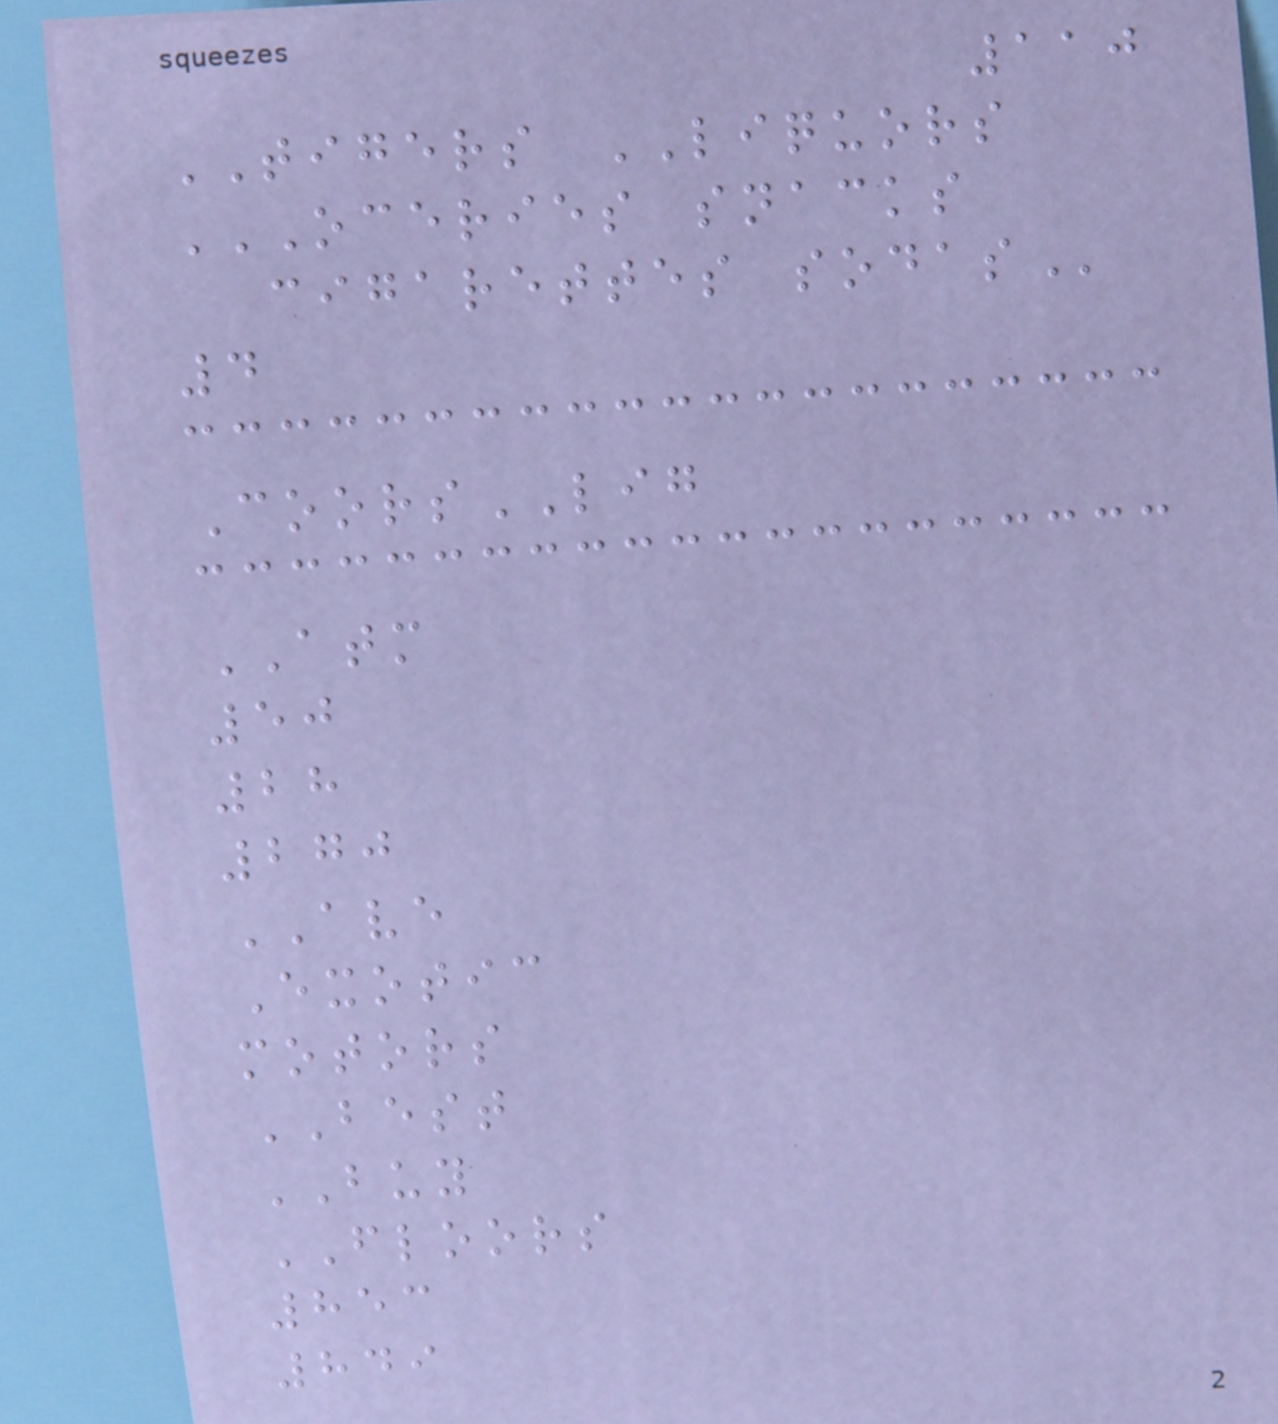110
TIGERS LIQUORS
OCERIES SNACKS
CIGARETTES SODAS
4
CoorsLIG
ATM
50
28
270
AVE
Exotic
motors
BEST
BUY
FLOORS
853
849
